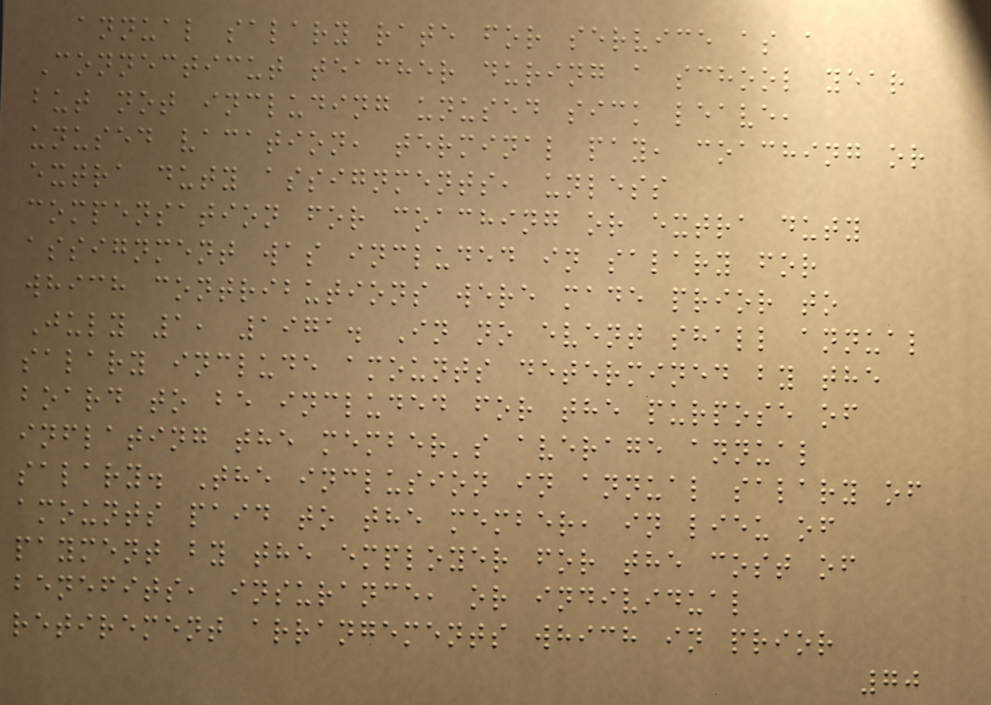annual salary rate for service as a
Connecticut teacher during a school year
but not including unused sick leave,
unused vacation, terminal pay, coaching or
extra duty assignments, unless
compensation for coaching or extra duty
assignment was included in salary for
which contributions were made prior to
July 1, 1971. In no event shall annual
salary include amounts determined by the
board to be included for the purpose of
inflating the member's average annual
salary. The inclusion in annual salary of
amounts paid to the member, in lieu of
payment by the employer for the cost of
benefits, insurance, or individual
retirement arrangements which in prior
70
